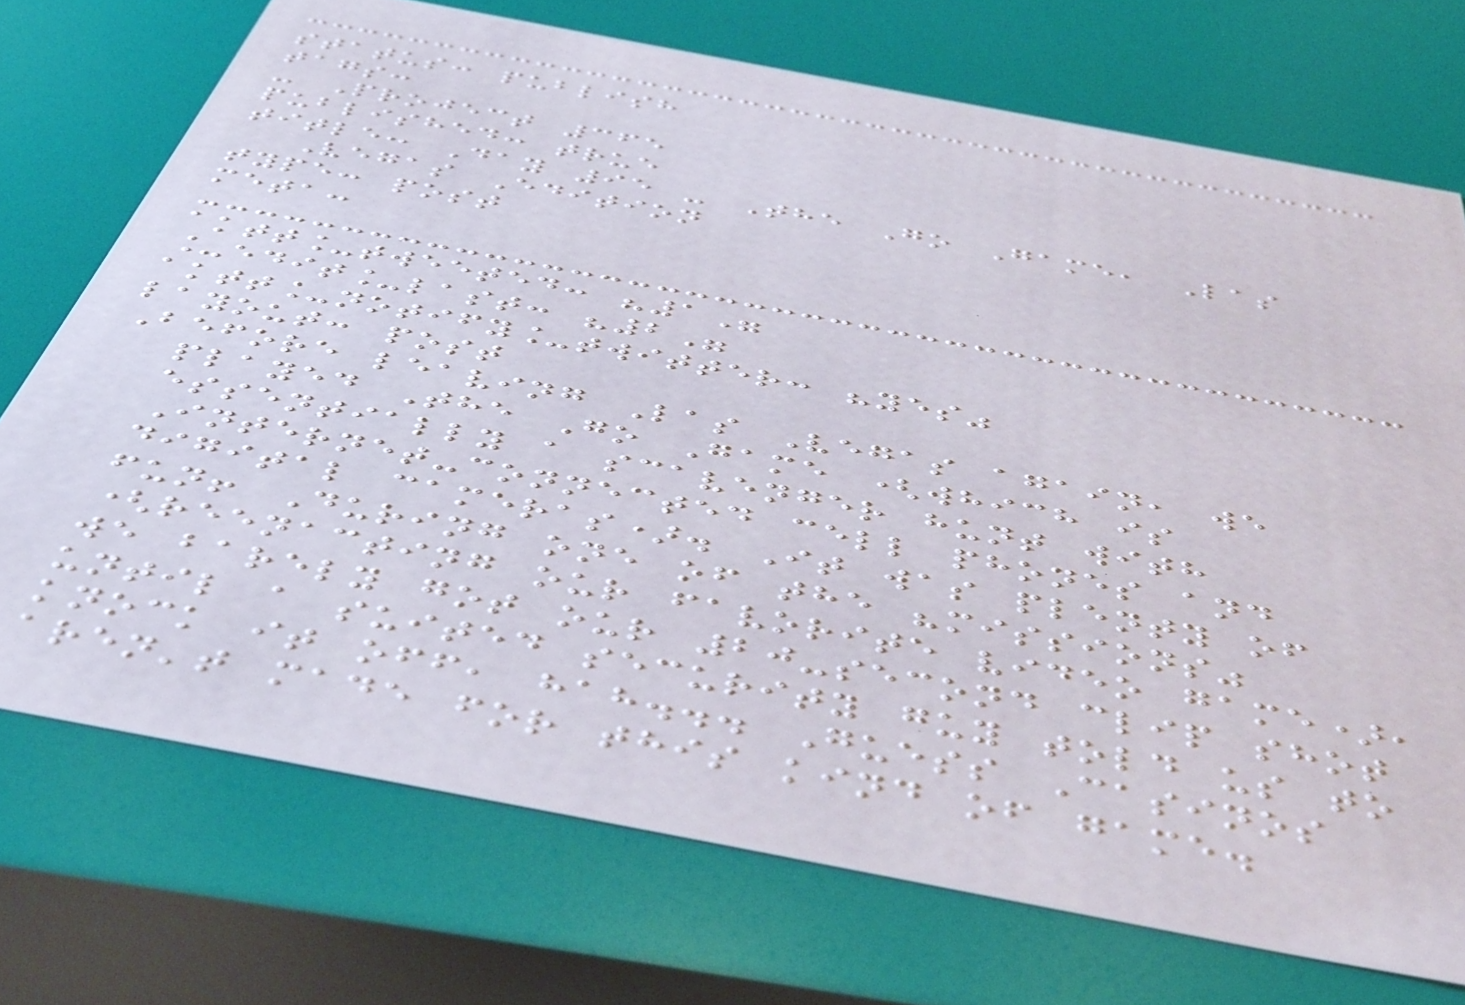status: publish
tags:
- Project 365
published: true
title: Day 95 - The Go Game, Las
Vegas Edition
type: post
meta:
aktt_tweeted: "1"
_edit_last: "2"
aktt_notify_twitter: "yes"
layout: post
Before leaving Las Vegas again, we
played The Go Game (which is
essentially a scavenger hunt with
Internet-connected cell phones and
digital cameras). It was plenty of
fun! During one of the "missions"
(reenacting our favorite video game),
we barely got our 20-second clip shot
until a suited security guy told us to
knock it off, hah... Guess Casinos
aren't made for this kind of game.
